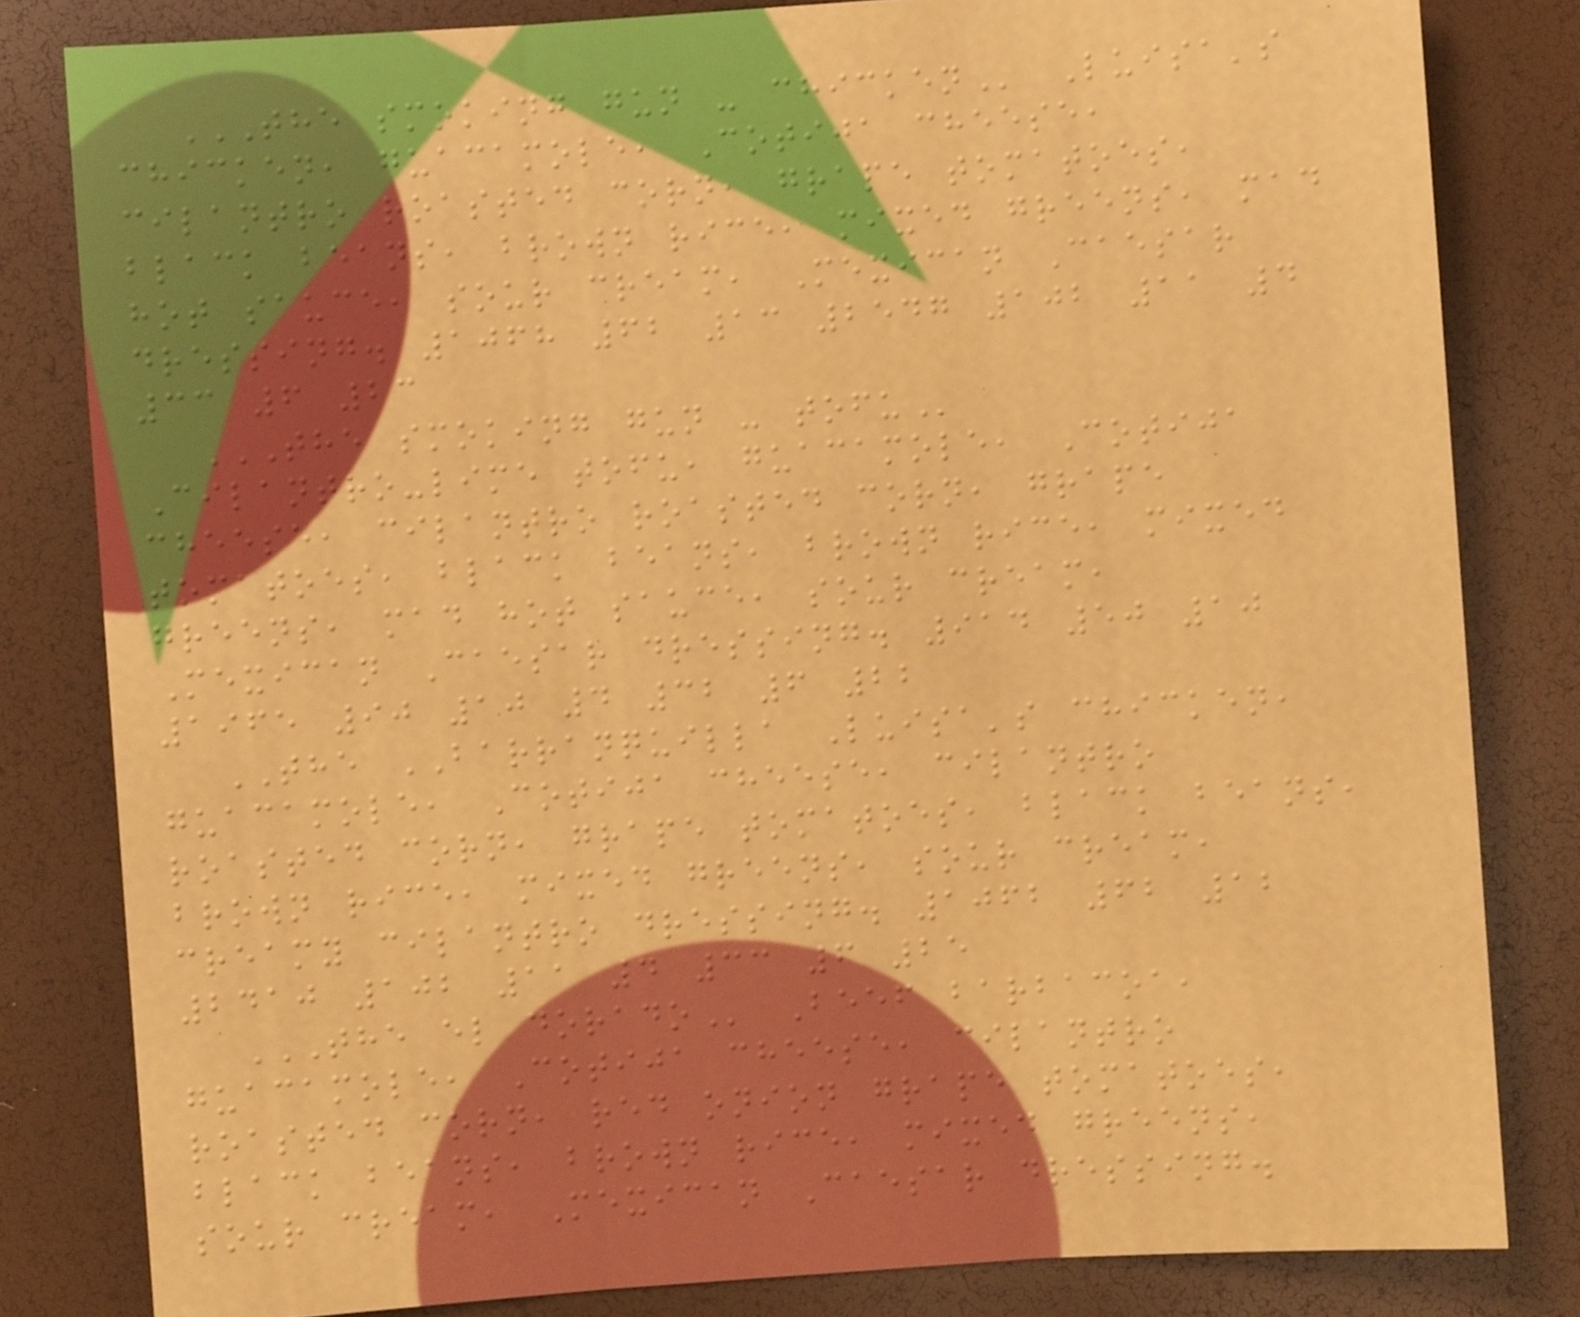THE SMOKING GUN - CHICKEN Luisa's
chicken, guacamole, Cotija cheese,
cilantro roasted corn, grape tomatoes,
black beans, brown rice, mixed greens, mad
hot sauce, sour cream, Mexican Caesar
dressing. 1068 62 13 2547 102 11 4
33 6 23
THE SMOKING GUN - TOFU
Cilantro-lime tofu, guacamole, Cotija
cheese, cilantro roasted corn, grape
tomatoes, black beans, brown rice, mixed
greens, mad hot sauce, sour cream,
Mexican Caesar dressing. 914 50 10
1965 90 10 4 32 6 22
THE BARRANQUILLA Luisa's chicken,
guacamole, Cotija cheese, cilantro
roasted corn, grape tomatoes, black beans,
brown rice, mixed greens, sour cream,
creamy cilantro dressing. 1062 62 12
2410 102 11 4 33 6 25
THE EL DORADO Beef barbacoa,
guacamole, Cotija cheese, cilantro
roasted corn, red onion grape tomatoes,
black beans, brown rice, mixed greens,
sour cream, Mexican Caesar dressing.
